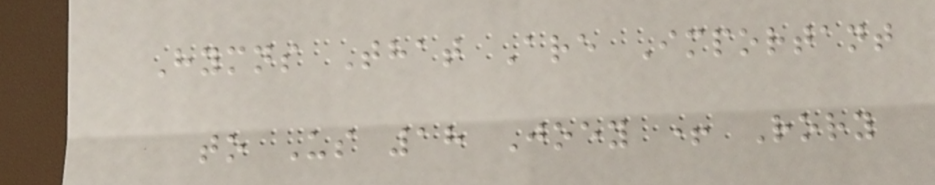Hymns That Are Important
to Us 18 Joey + Rory
